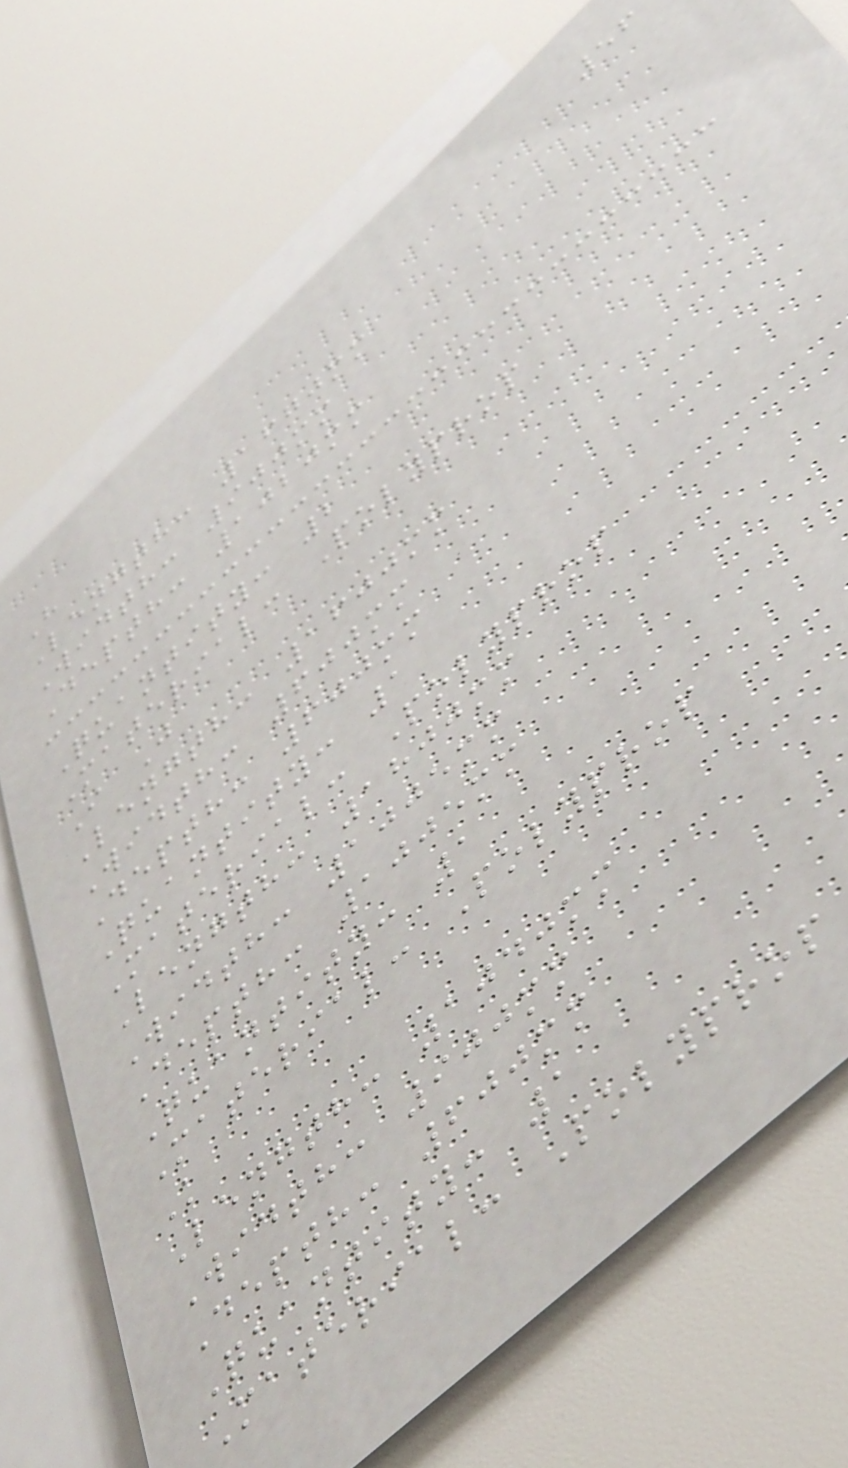56
H
Length: 1670mm
Width: 900mm
Depth: 1020mm
Quantity: 2
Material: Polyprop
I J
Length: 1600mm
Width: 600mm
Depth: 600mm
Quantity: 1
Material: Polyprop
Length: 1800mm
Width: 1005mm
Depth: 1005mm
Quantity: 1
Material: Polyprop
K
Length: 1040mm
Width: 900mm
Depth: 600mm
Quantity: 1
Material: Polyprop
